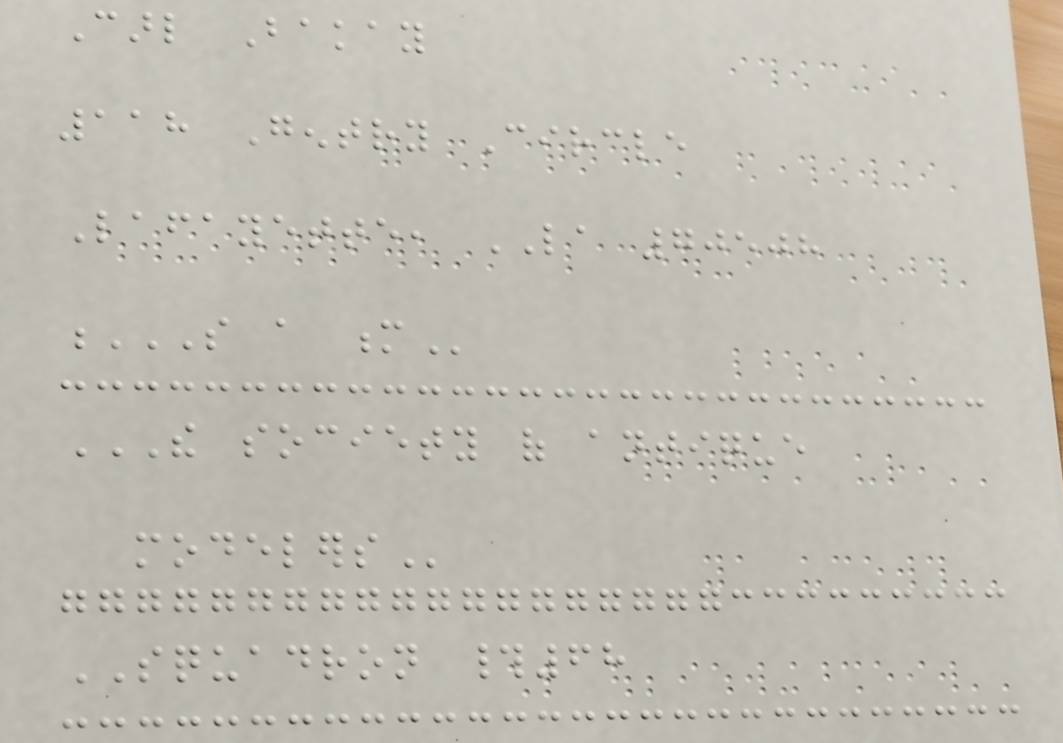Carl Bakay
118 Gentry Circle
Lafayette, LA 70508
S A M
THE SOCIETY OF ANTIQUE
MODELERS
SQUADRON #68
